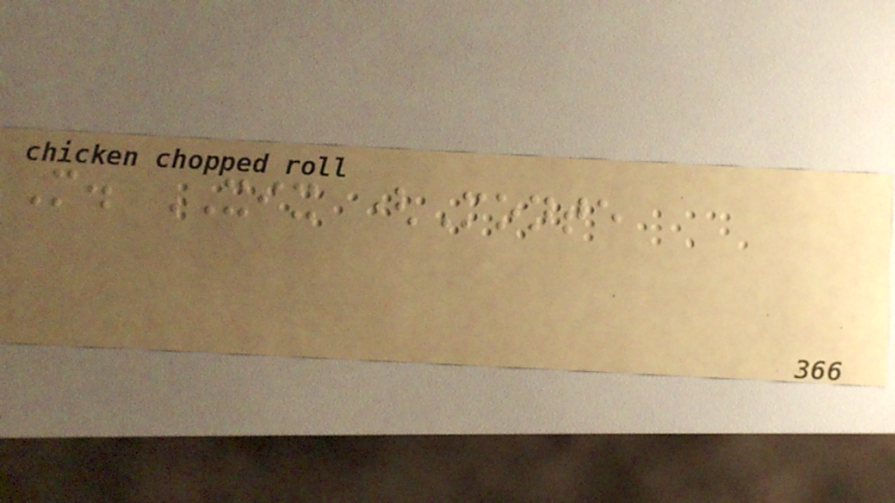M. XIX (Monte
